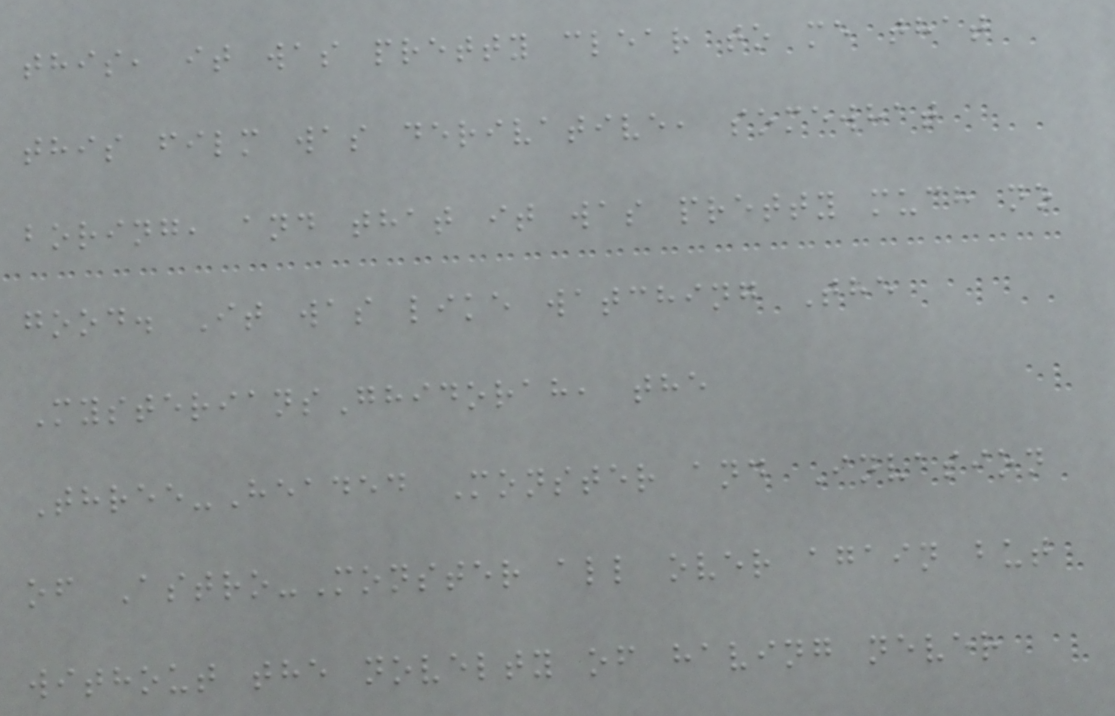this, it was pretty clear to me that
this film was derivative, somewhat
boring, and that it was pretty much no
good. It was like watching The
MysteriansGhidorah, the
Three-Headed Monster and Invasion
of Astro-Monster all over again but
without the novelty of having never
